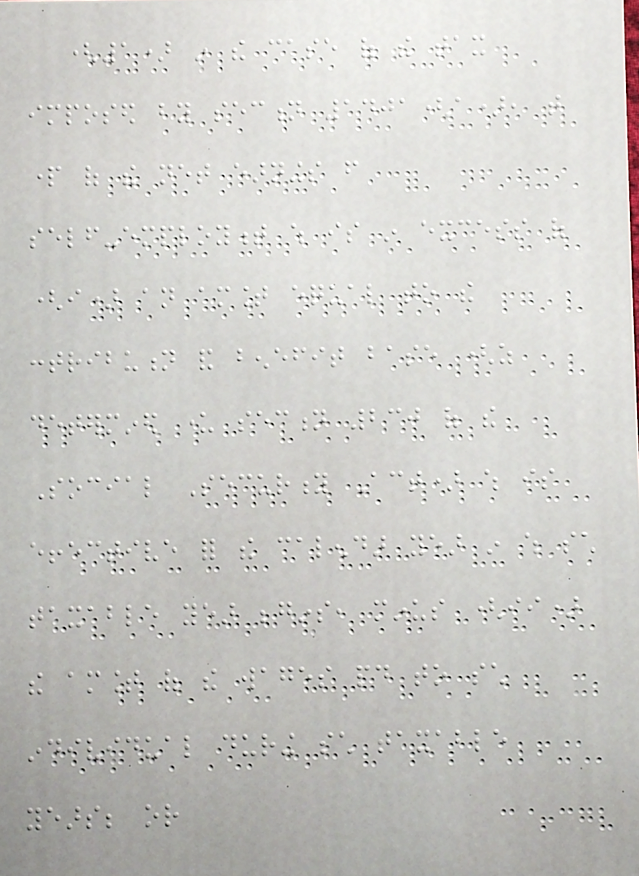(1) in the case of the tax
imposed by section 1401(a), that
part of the net earnings from
self-employment which is in excess of
(i) an amount equal to the
contribution and benefit base (as
determined under section 230 of the
Social Security Act) which is
effective for the calendar year in which such
taxable year begins, minus (ii)
the amount of the wages paid to such
individual during such taxable
years; or
